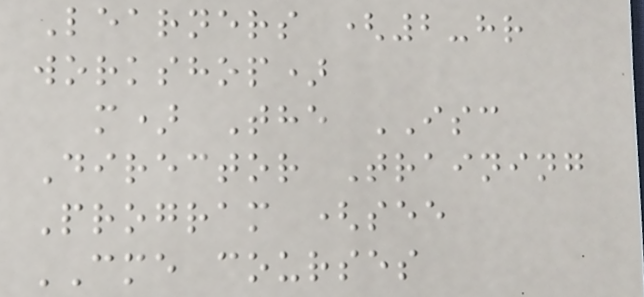Learners (2-hr
workshop)
m) The ISC
Director Training
Program (see
CME courses
